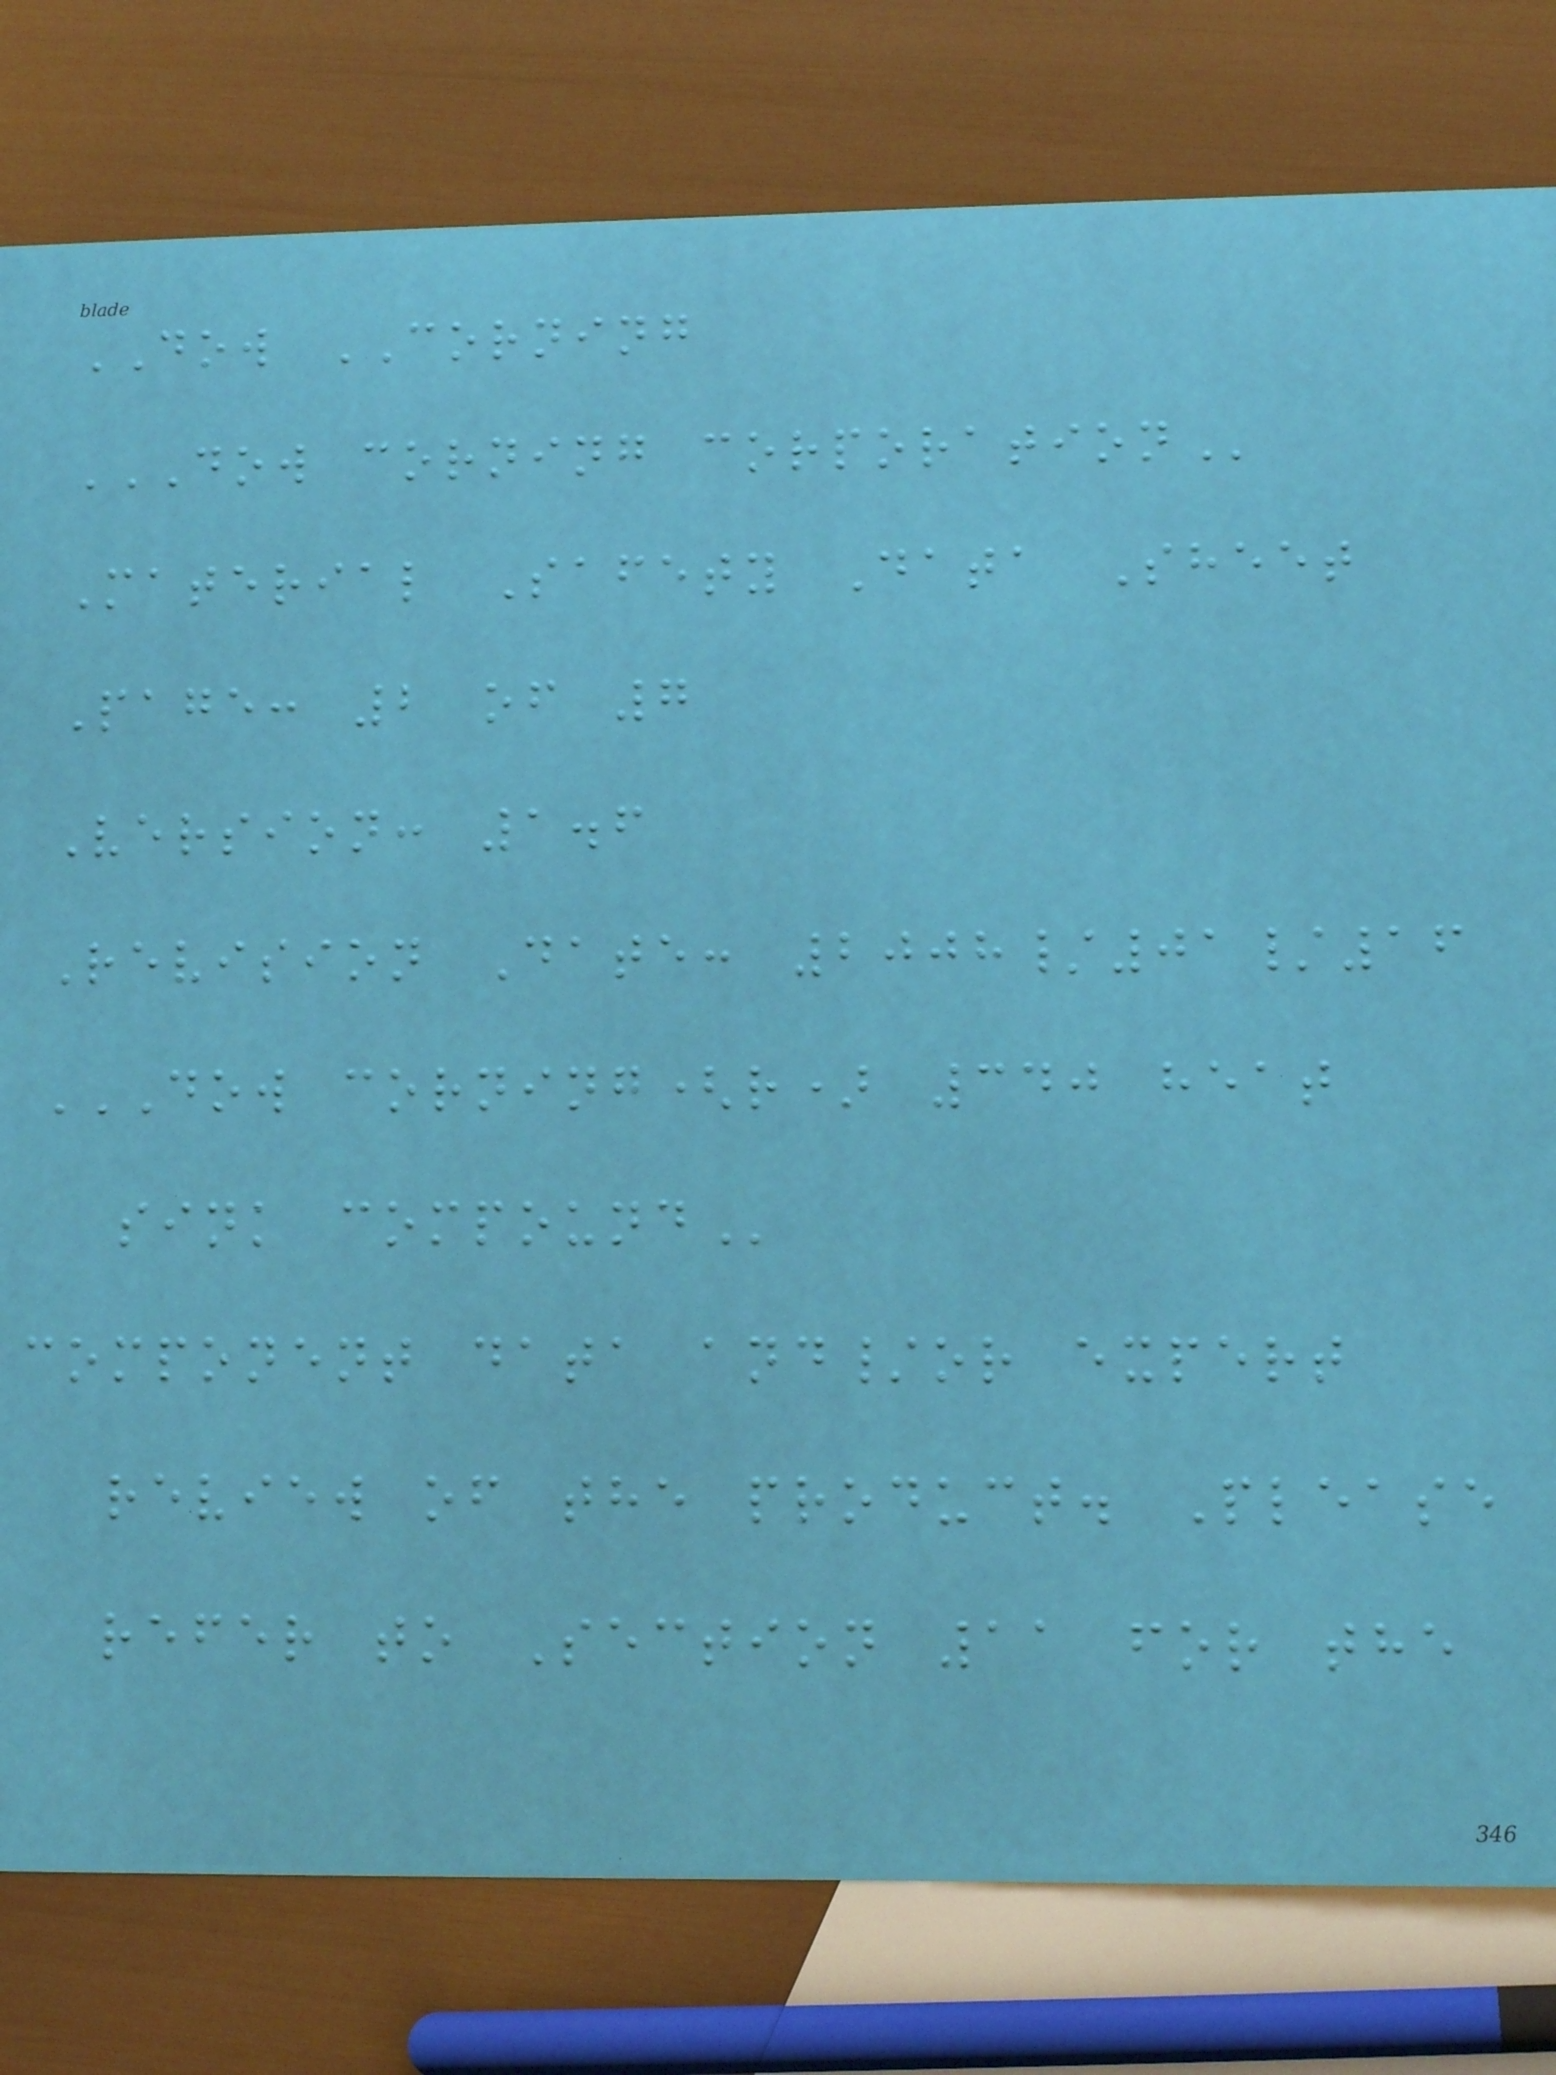DOW CORNING
DOW CORNING CORPORATION
Material Safety Data Sheet
Page: 2 of 7
Version: 1.6
Revision Date: 2008/01/16
DOW CORNING(R) 340 HEAT
SINK COMPOUND
component data and/or expert
review of the product. Please
refer to Section 11 for the
